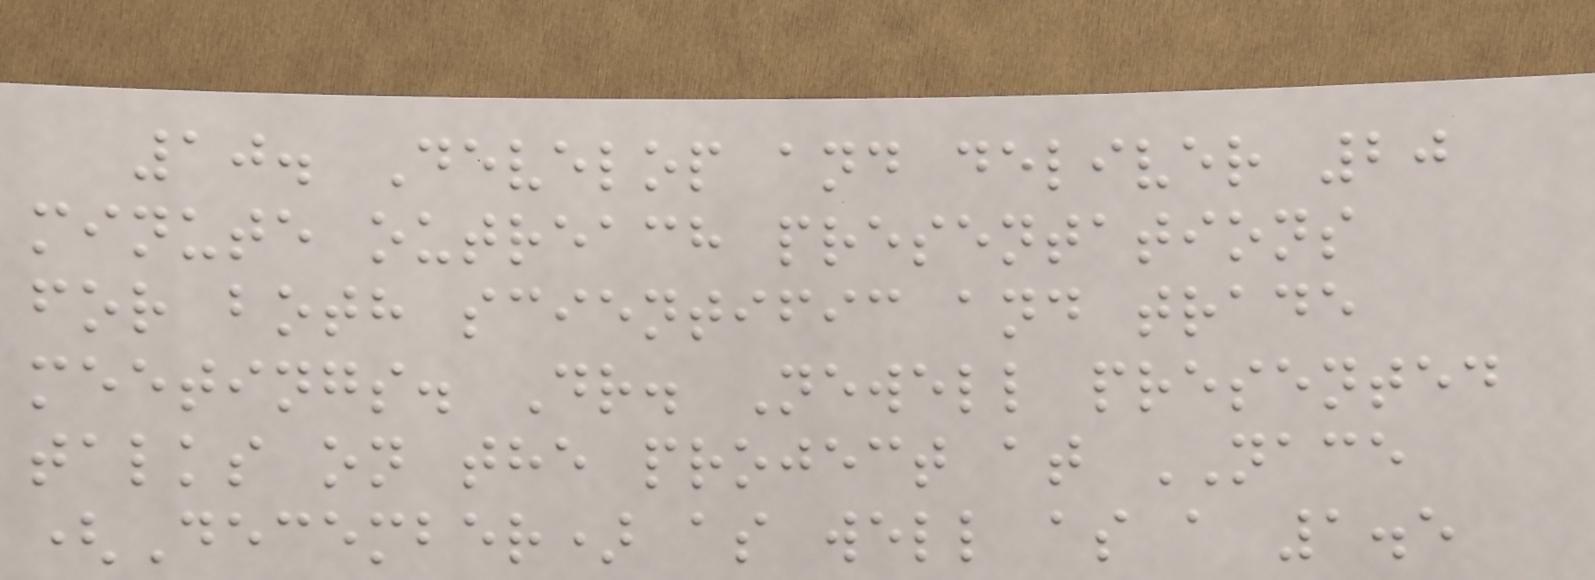10. Develop and deliver 20
minute outreach presentations
for both scientific and trade
meetings. Dr. Newell presented
talks on the project at NACE
(December) as well as a 1.5
